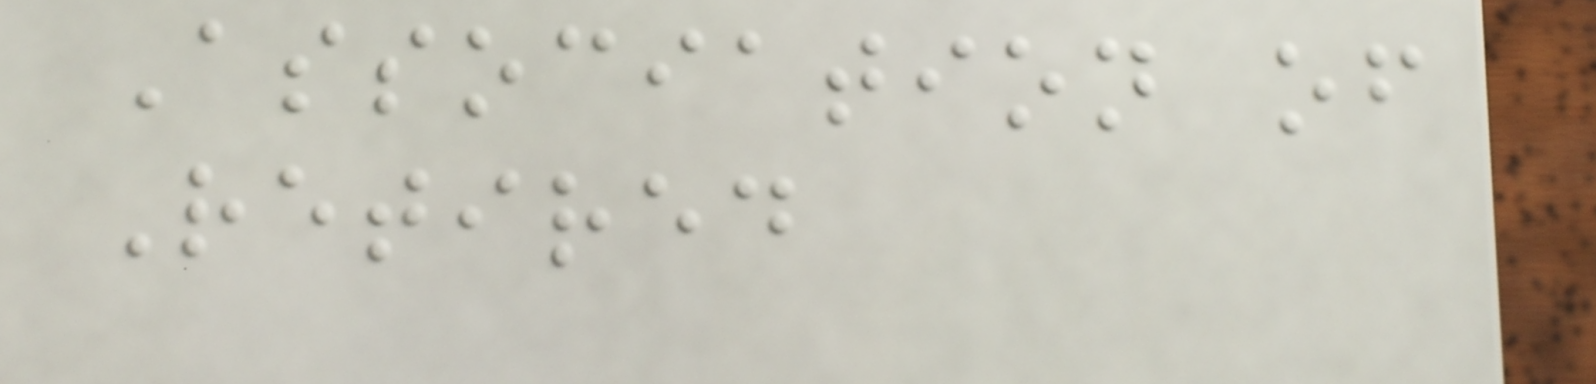Association of
Retired
